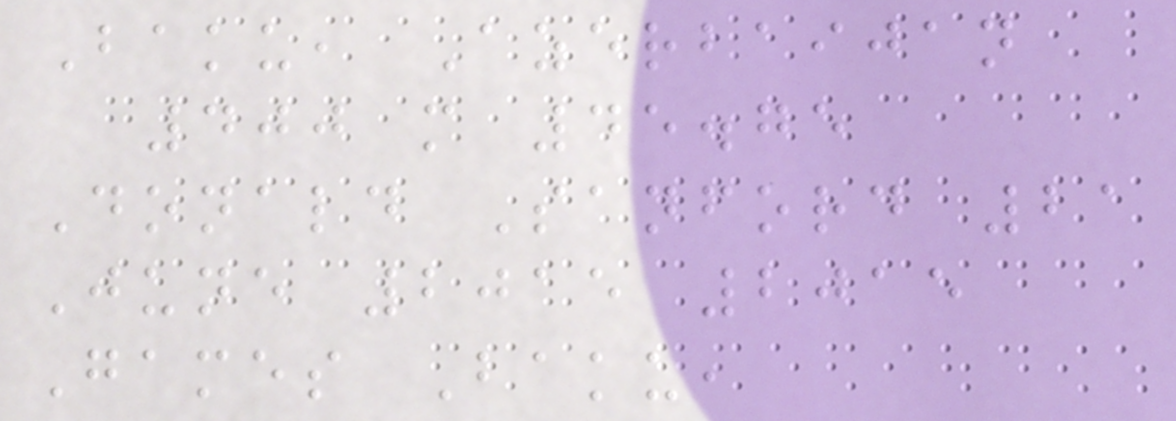Baku, Azerbaijan
400 m 45.75
Donald Sanford 21
June 2015 2015
Games Baku,
